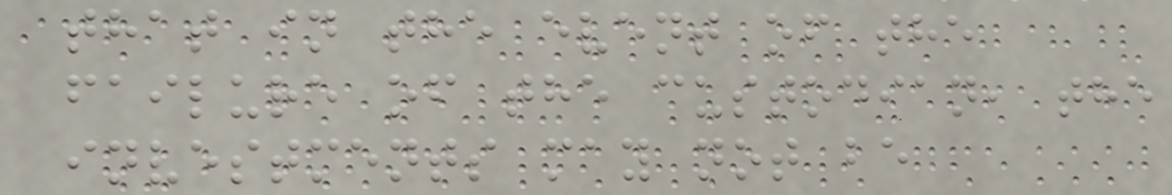that in the event of the
failure of the custodian, the
investments may not be
